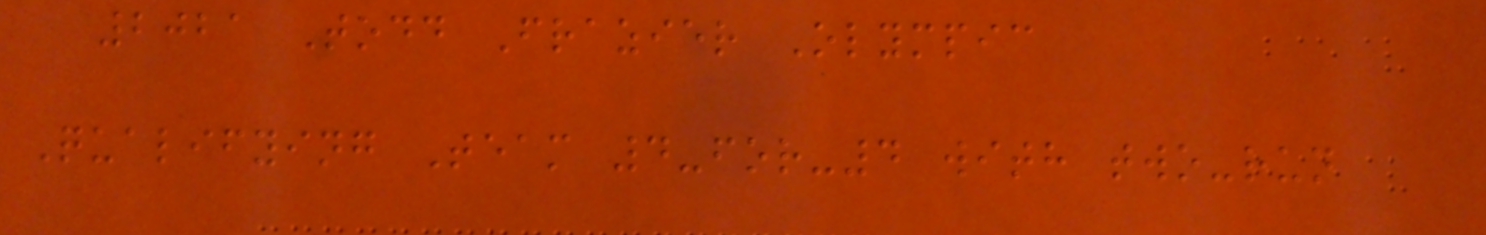2021 Todd Frazier Olympic
Qualifying Team 4-for-4 with two-run
